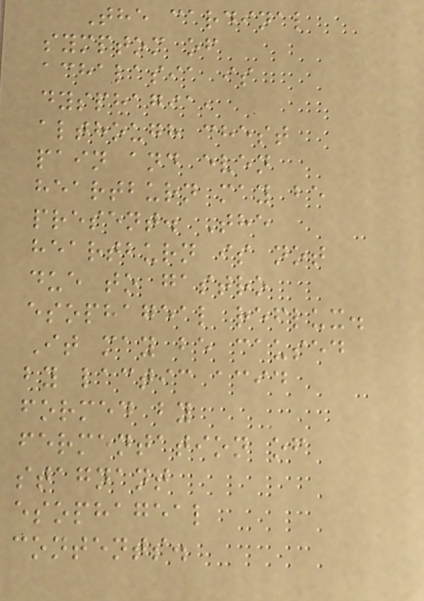The cardinal
symptom of
achalasia is
dysphagia,
although chest
pain and even
heartburn may be
present. The
heartburn is not
due to gastro
esophageal reflux.
It may be caused
by lactic acid
formed by
fermentation of
stagnant
esophageal
contents.
